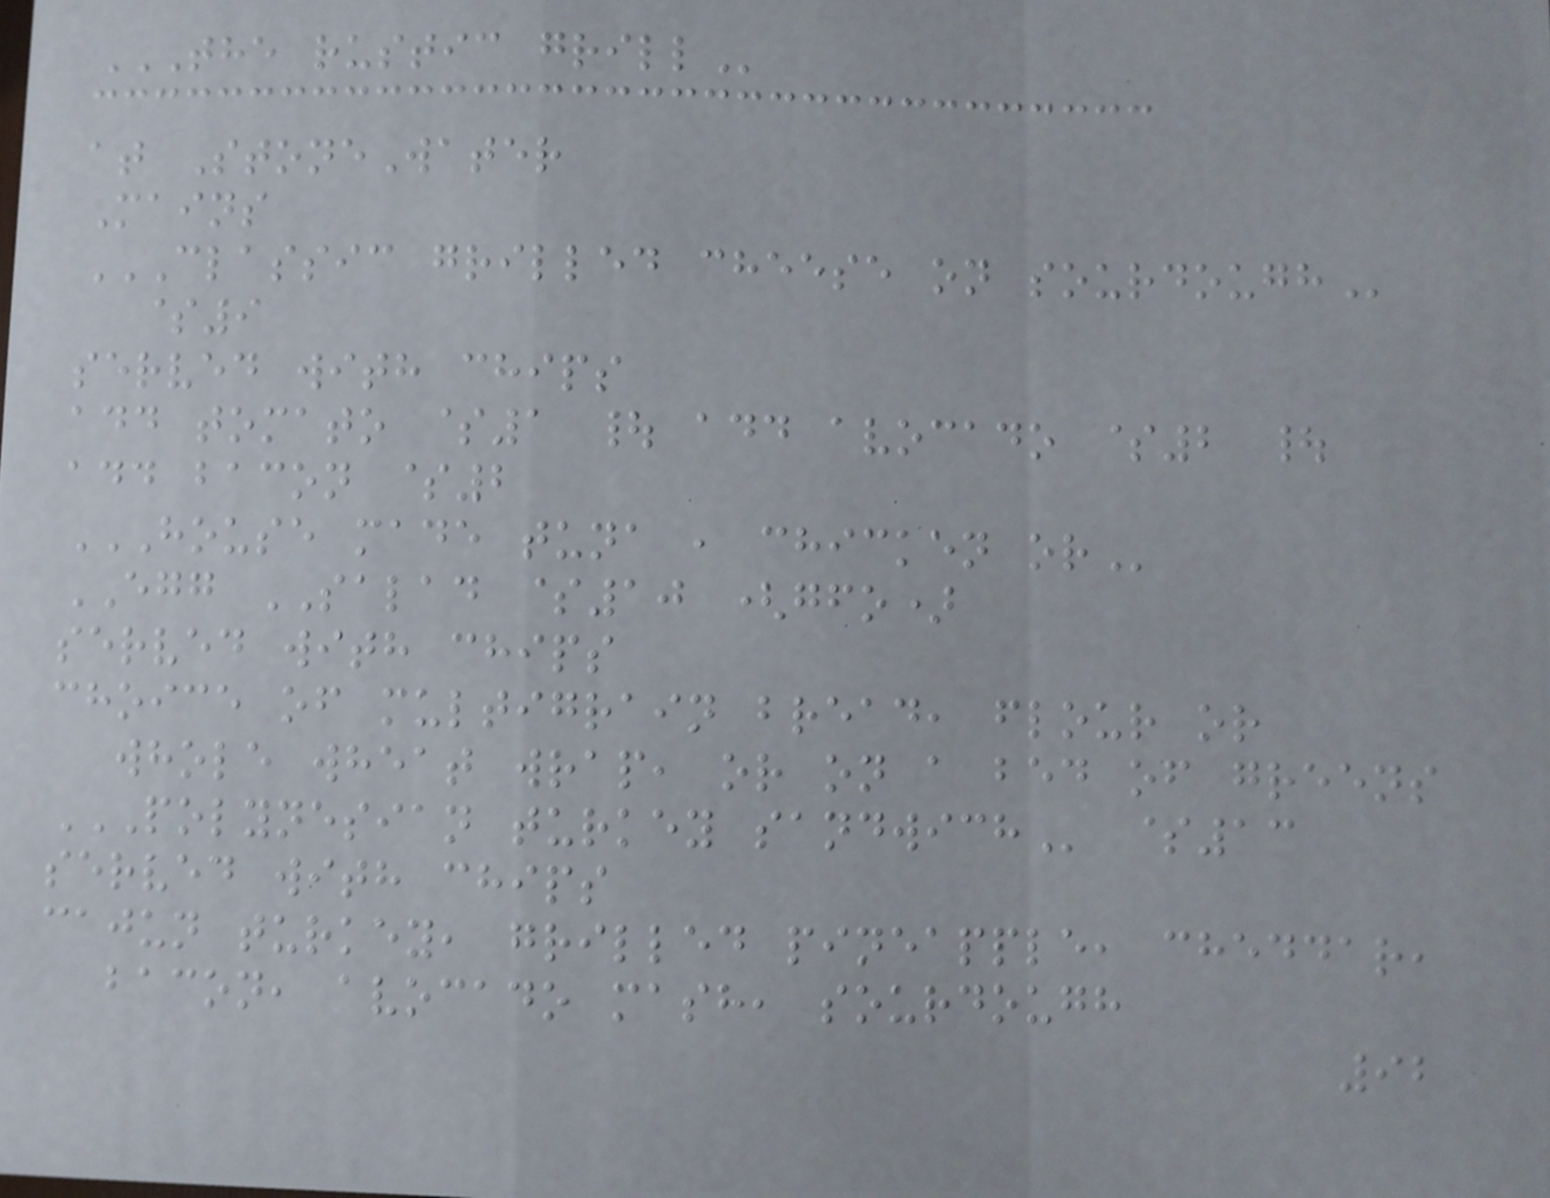THE RUSTIC GRILL
at StoneWater
Mains
CLASSIC GRILLED CHEESE ON SOURDOUGH
$9
served with chips
add tomato $1 | add avocado $2 |
add bacon $2
HOUSE MADE TUNA , CHICKEN OR
EGG SALAD $10 (gfo)
served with chips
choice of multigrain bread, flour or
whole wheat wrap, or on a bed of greens
POLYNESIAN TURKEY SANDWICH $13
served with chips
cajun turkey, grilled pineapple, cheddar,
bacon, avocado mash, sourdough
92
